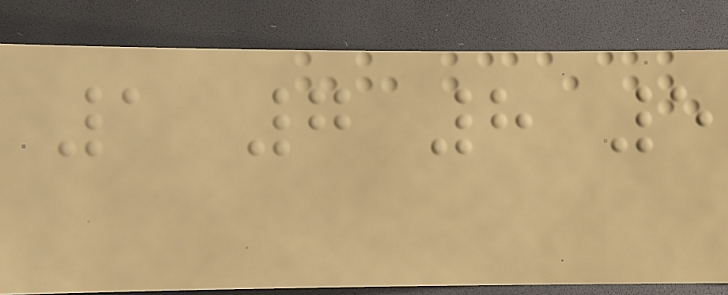1 7 8 5
